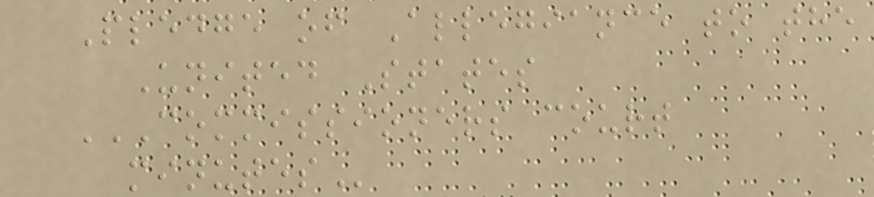Pledge of Allegiance to the
United States
COMMISSIONERS COURT
MINUTES
